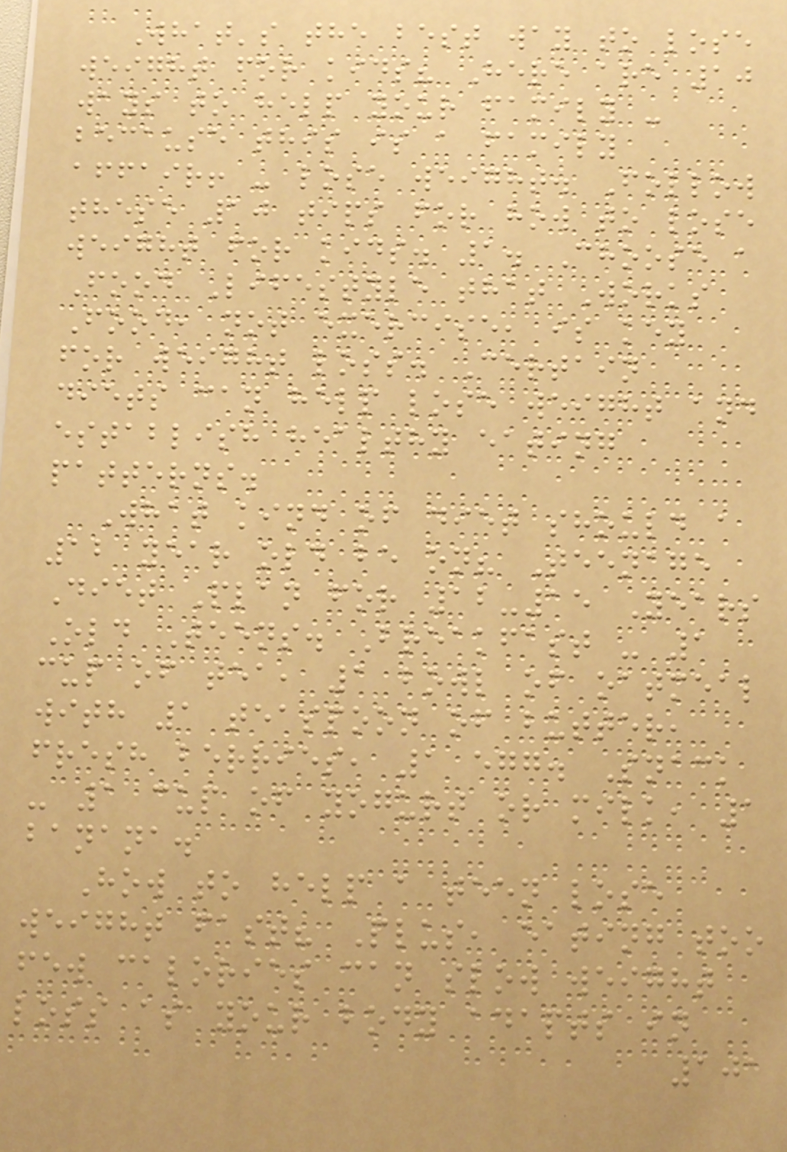What's the best way to lose
weight for kids? Here are 10
ways to help your family -
because this is a family
affair! - lose weight. Follow
these 10 tips for how to lose
weight for kids. 1. Choose a
Food Lifestyle that Works
Food, not exercise, is key
for weight loss. Certain
diets can help lose weight and
establish healthy eating
patterns.
What kind of diet should a
12 year old be on? Teenage
Diet Plan for 12-15 Years
Old Teens. Breakfast - 1
cup of tea, 1 bowl of oatmeal
with 1 teaspoon of butter,
fresh berries, 1 egg. Snack
- 1 cup of yogurt or milk, 1
banana.
How to help a teen lose
weight fast? Plus, eating too
few calories can slow weight
loss as your body adapts in
101
